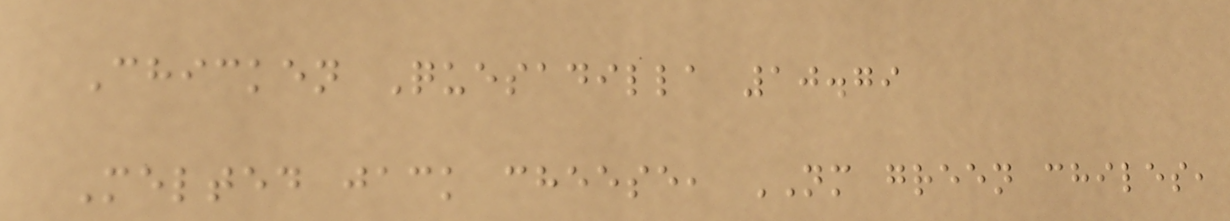Chicken Quesadilla 10.79
Melted jack cheese, NM green chiles,
